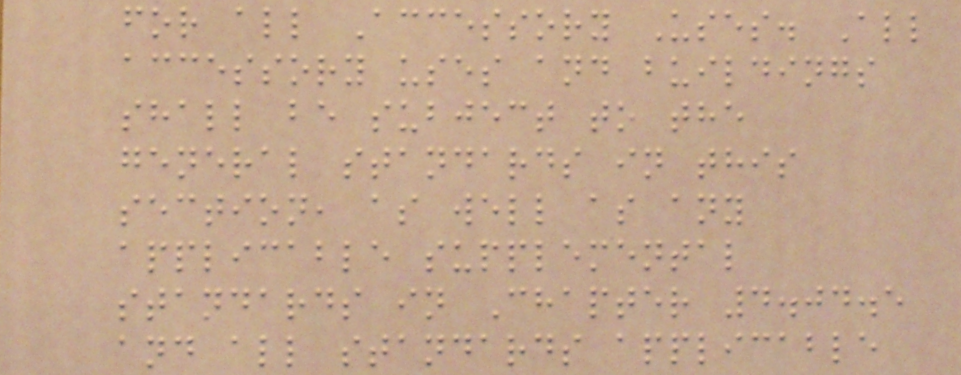for all Accessory Uses. All
accessory uses and buildings
shall be subject to the
general standards in this
section, as well as any
applicable supplemental
standards in Chapter 4.04.5
and all standards applicable
